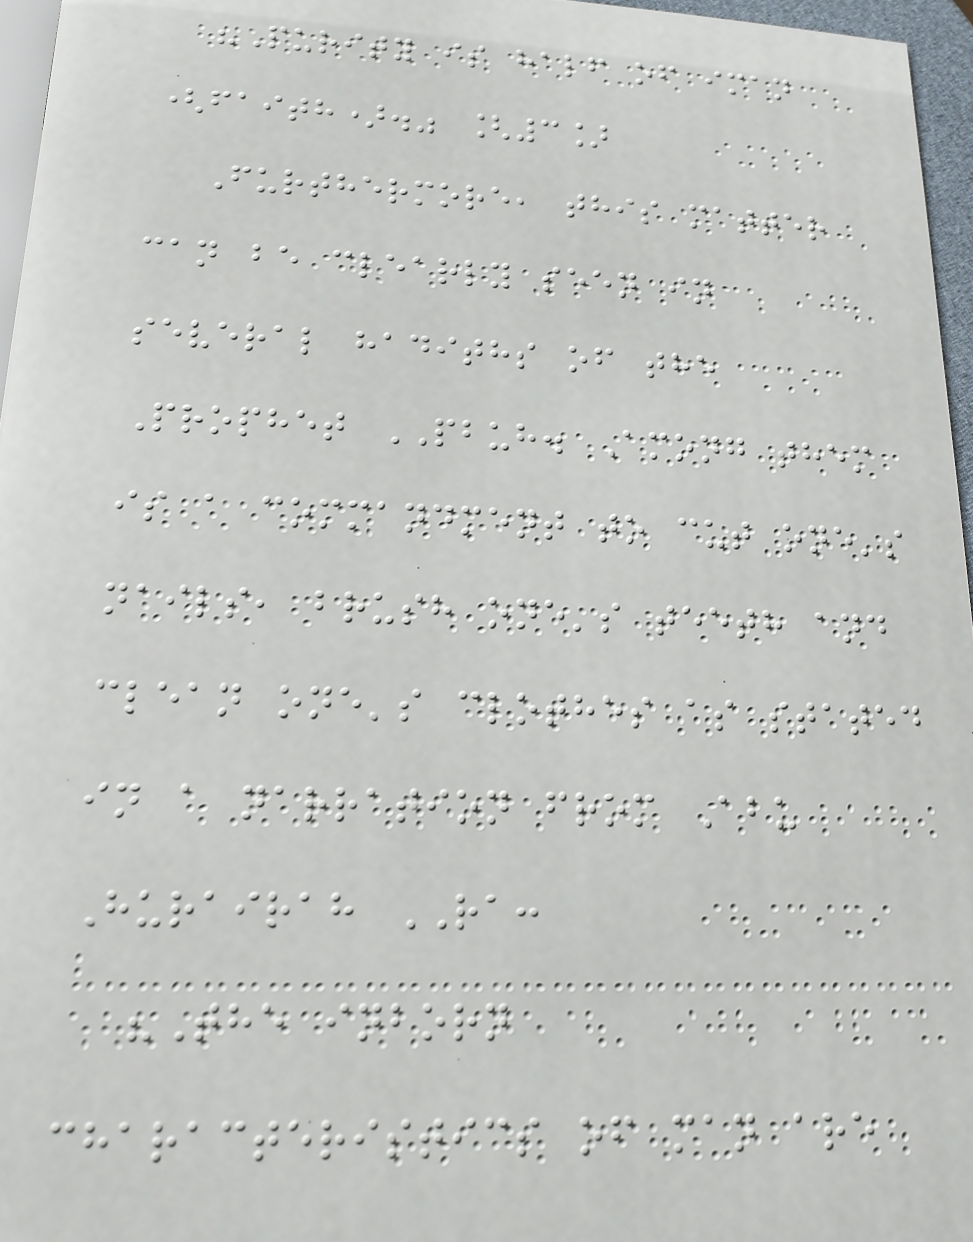"Purity is half of iman
(faith)." [3]
Furthermore, this matter
can be clearly seen in
several hadiths of the
Prophet PBUH. Among them
is a commandment to cut one's
nails, brush one's teeth and
clean one's clothes as stated
in a narration from Abu
Hurairah RA:
"The inborn
characteristics of man are
